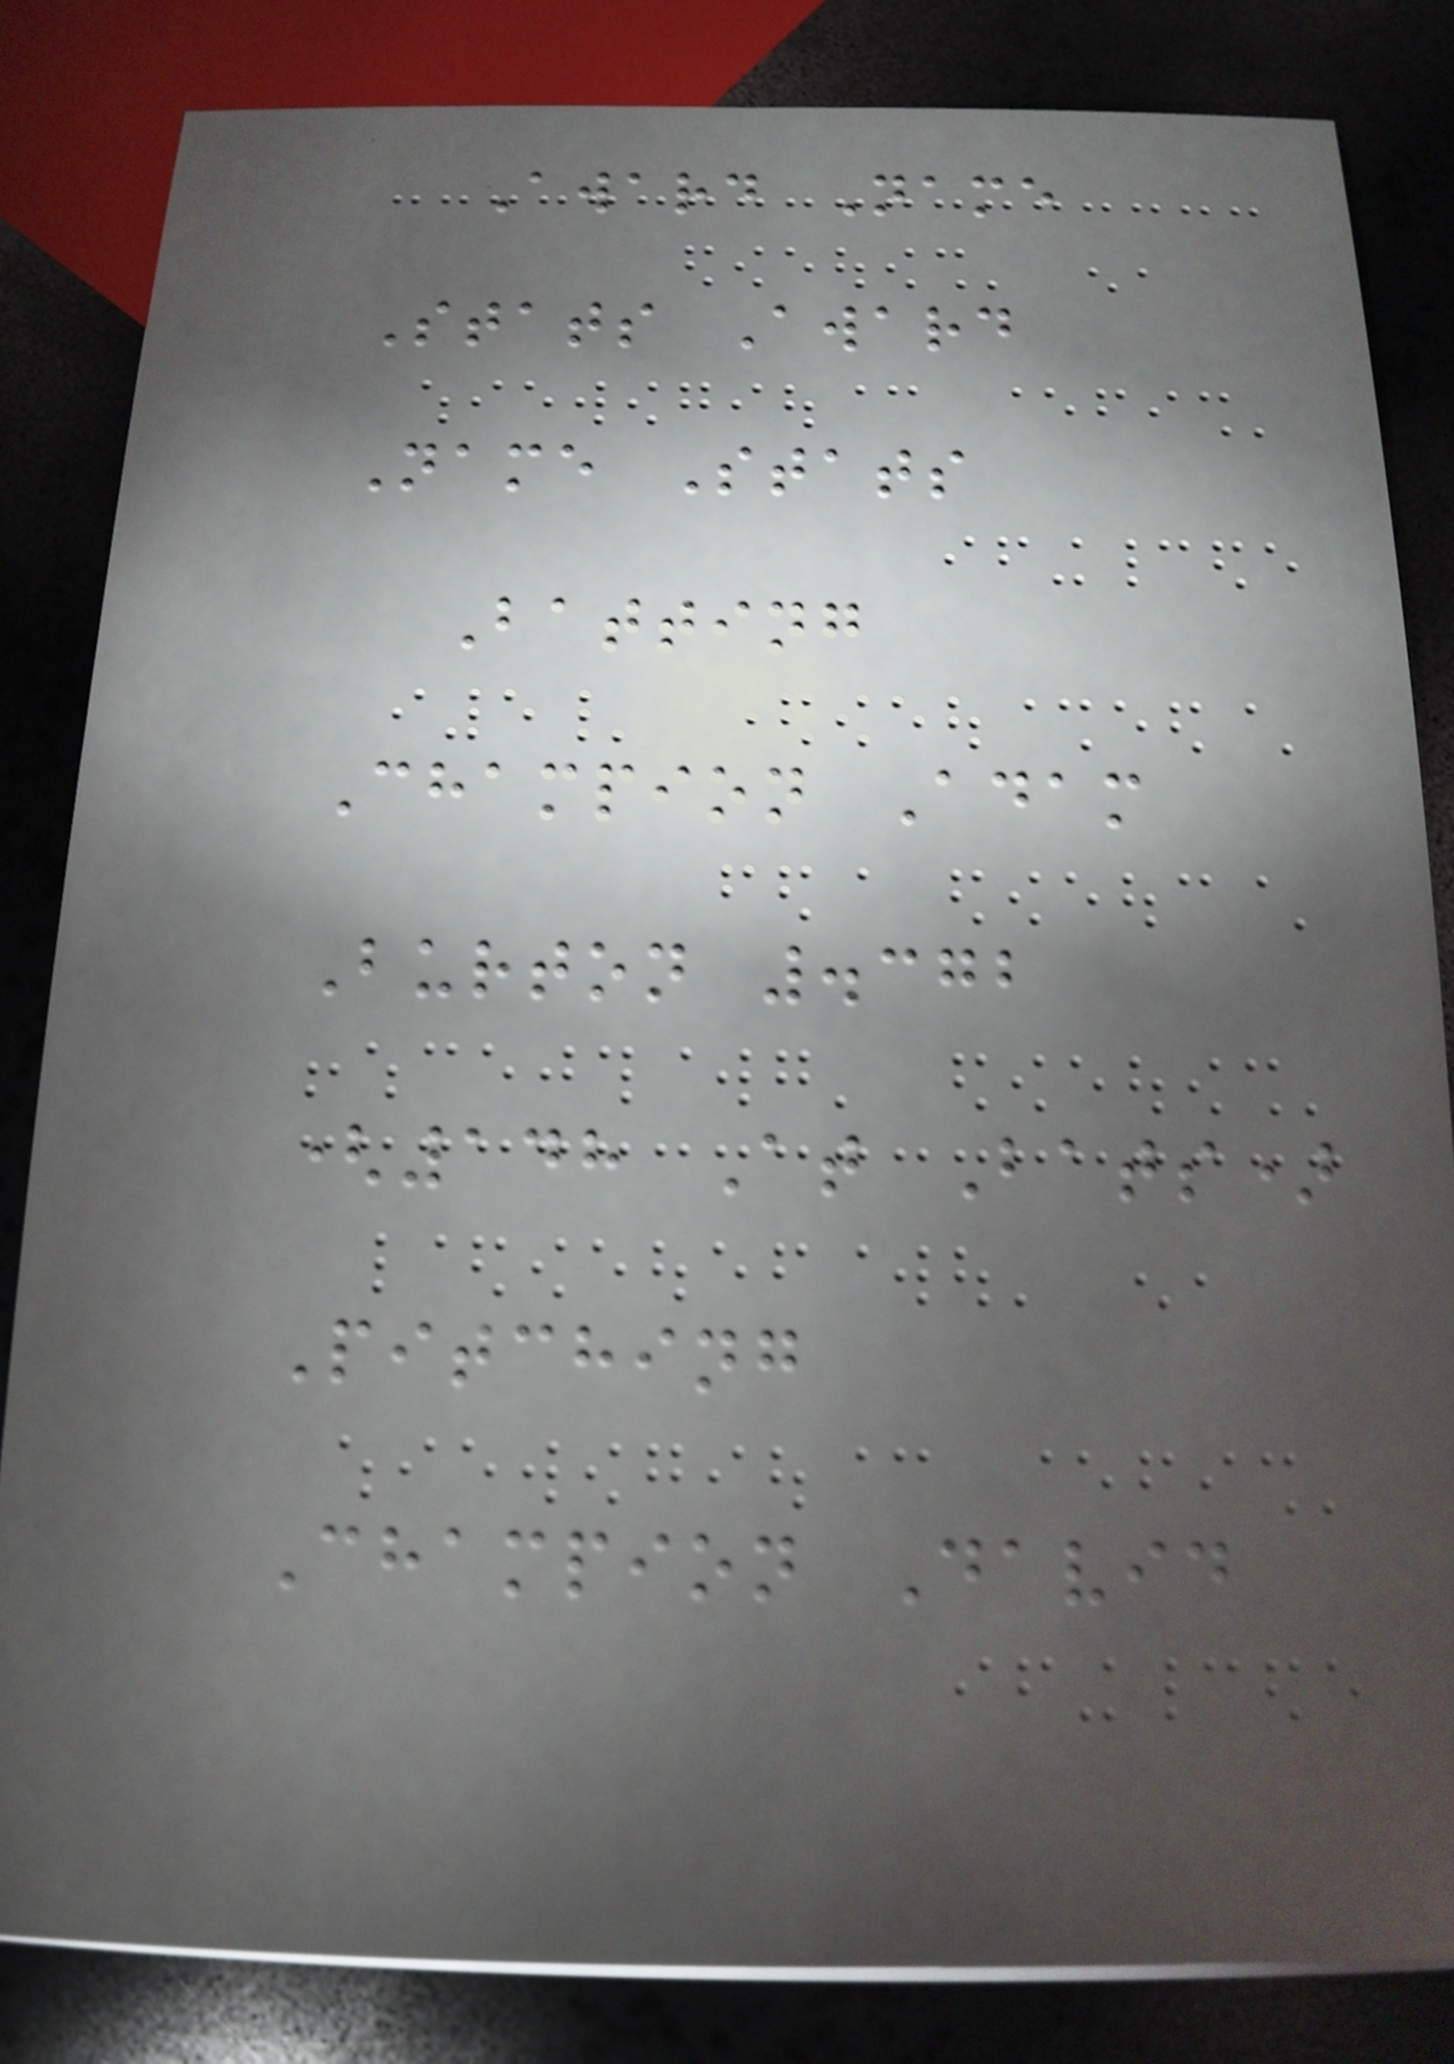Award Name
Stats Award
Name Stats
Batting
Champion Adam
Burton .372
(148 At Bats)
Pitching
Champion David
